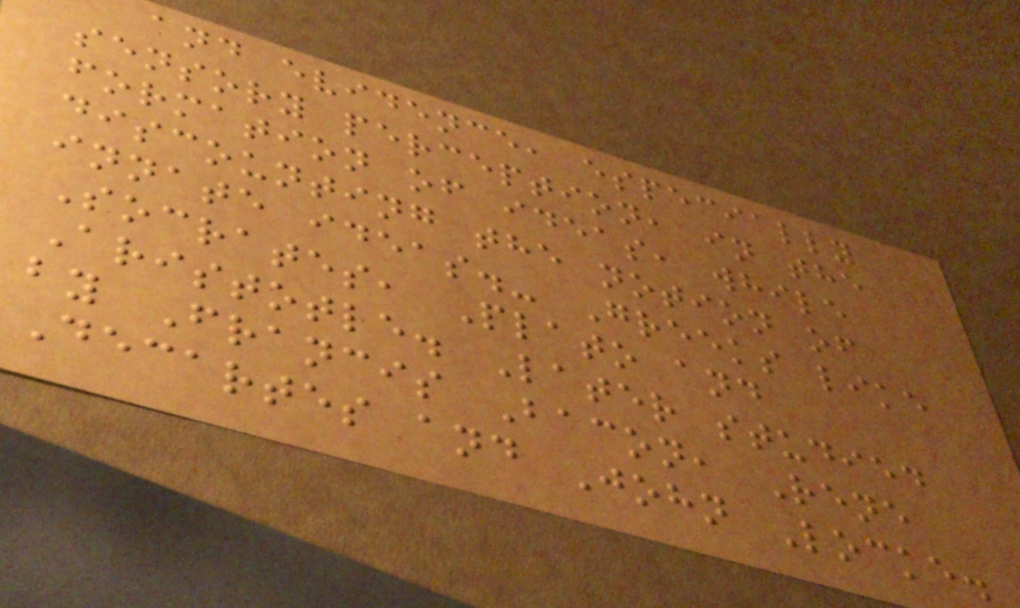and evidence, especially
sensory perception, in the
formation of ideas, while
discounting the notion of
innate ideas.- Greeks like
Socrates, Plato and
Aristotle. Later studied
by Francis Bacon, Rene
Decartes and John Locke.
